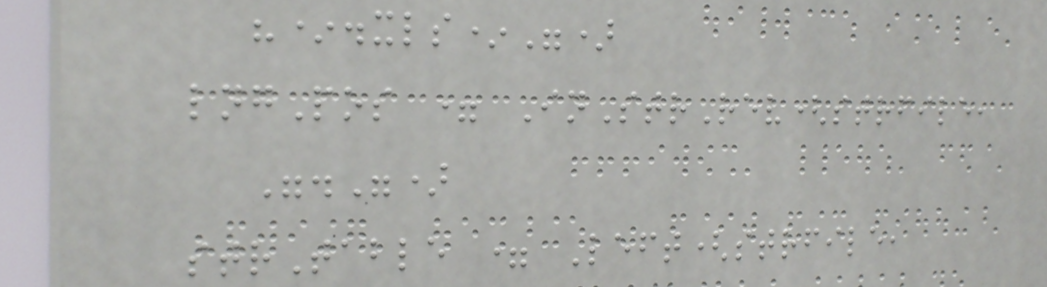"*.xls*")
lngPos = InStrRev(strfile,
".")
strTable = Left(strfile,
